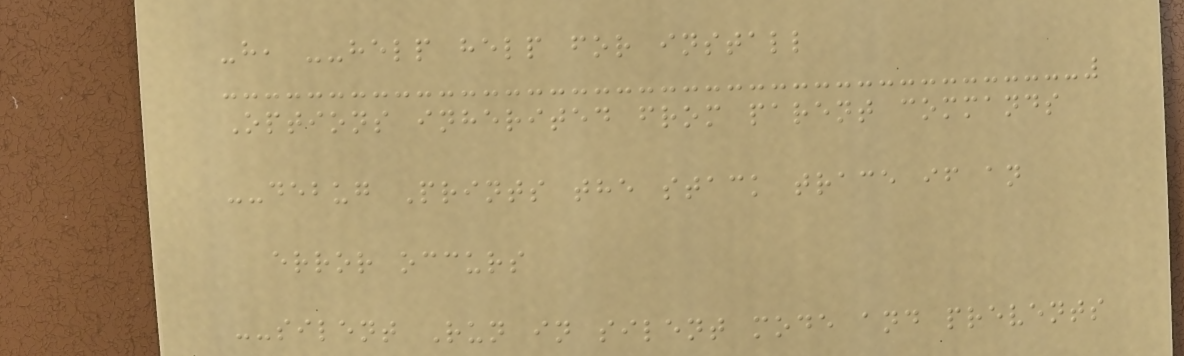-h, --help help for install
Options inherited from parent commands
--debug Prints the stack trace if an
error occurs
--silent Run in silent mode and prevents
